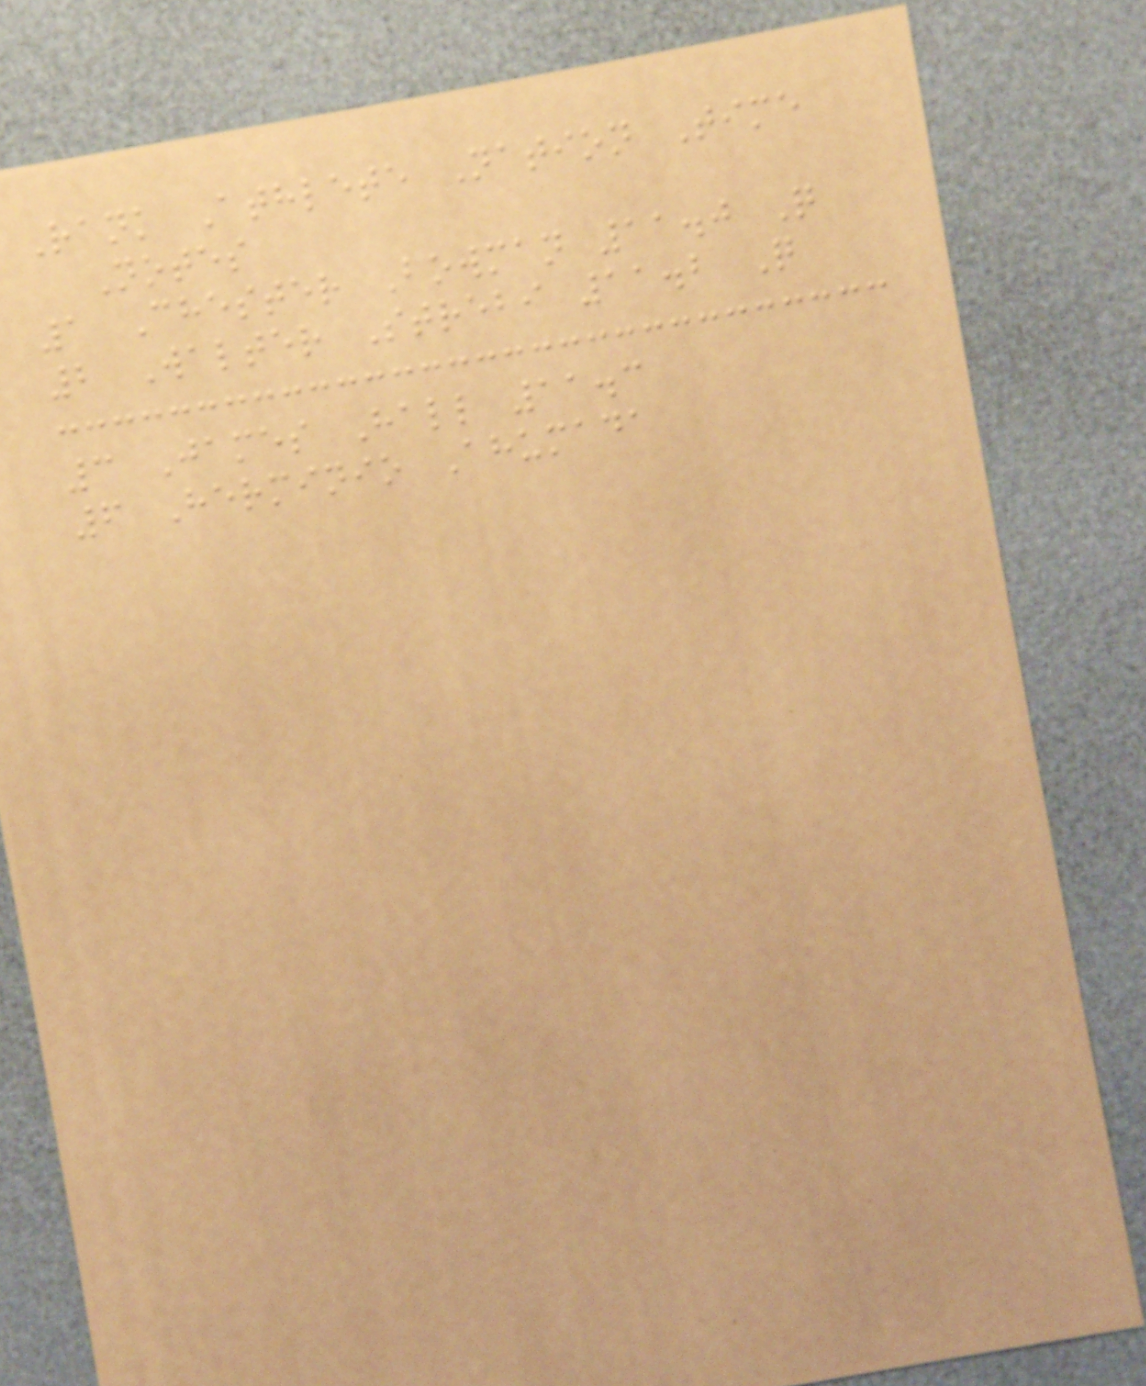Rank Athlete Nation Time
Notes
1 Chester Bowman 11.0 Q
2 Walter Strebi 11.2 Q
3 James Hall 11.3
6 Herminio Ahumada
